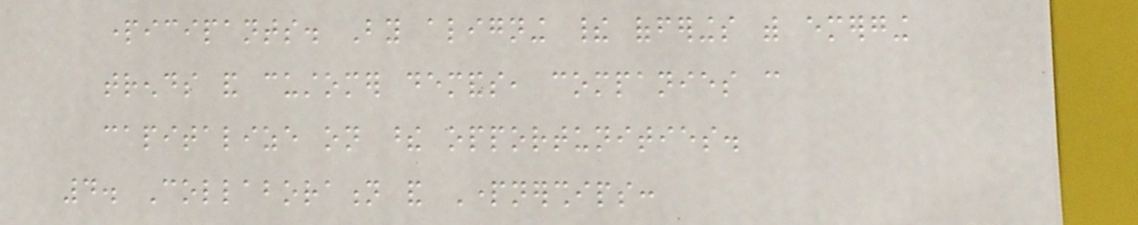participants. By aligning their offerings with emerging
trends and customer demands, companies can
capitalize on these opportunities.
4. Collaboration and Partnerships:
